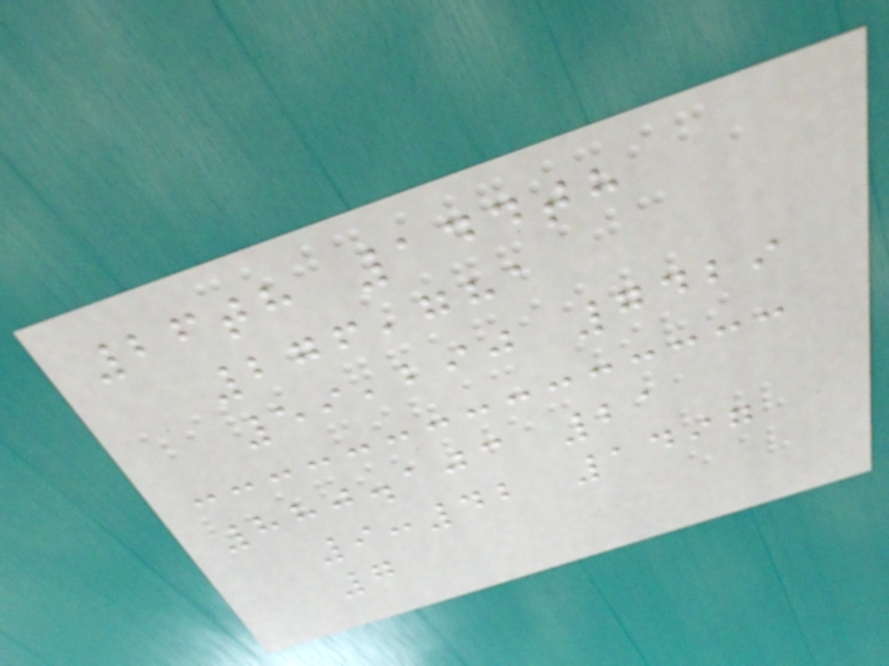26th 144th
276,781
59,290 7429
880.103 21
9:42 1497
7
